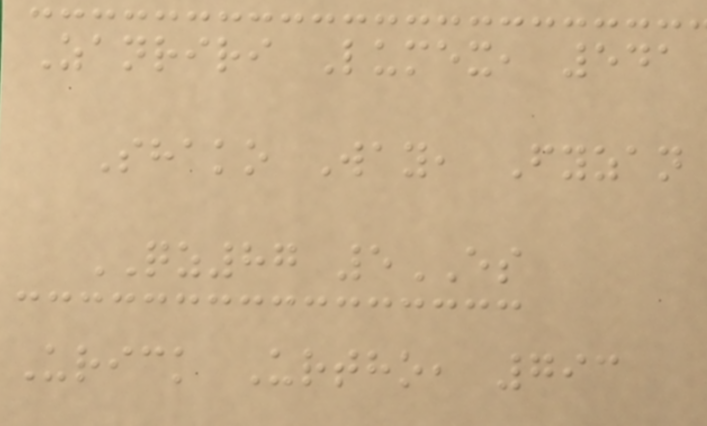Zanriri Lumex, 541
Shako Way, Fyzan
QZ87 5ES
Urick Urtho, 793
